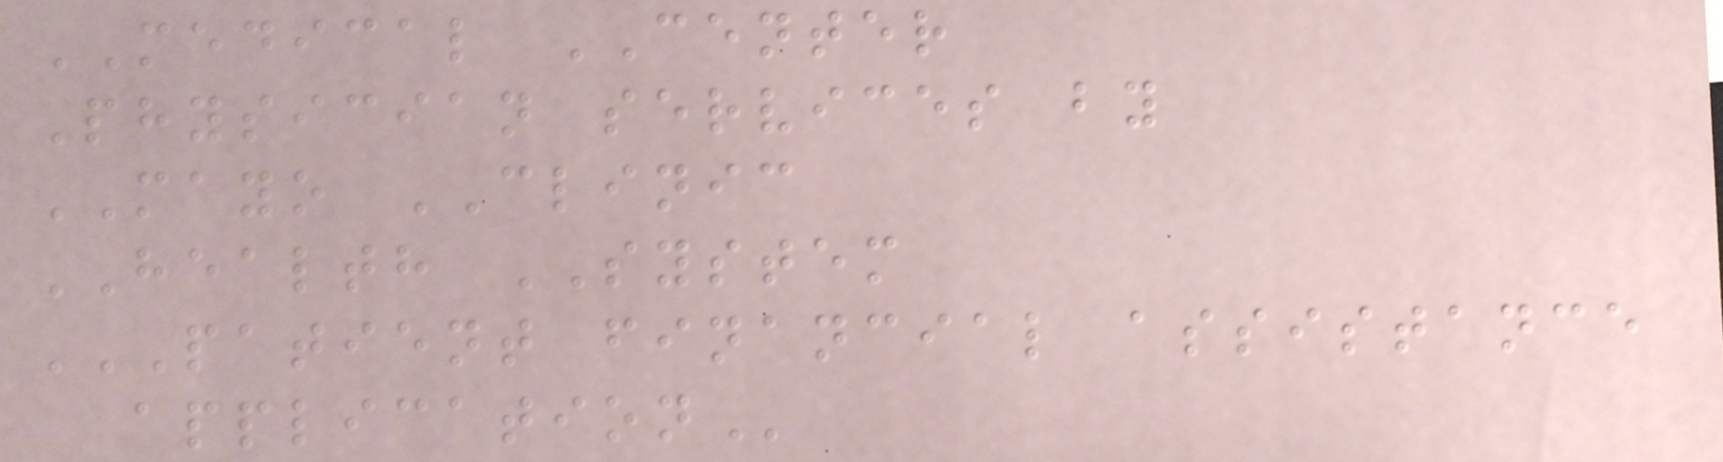MEDICAL CENTER
Physician services by
MAYO CLINIC
HEALTH SYSTEM
PATIENT FINANCIAL ASSISTANCE
APPLICATION
